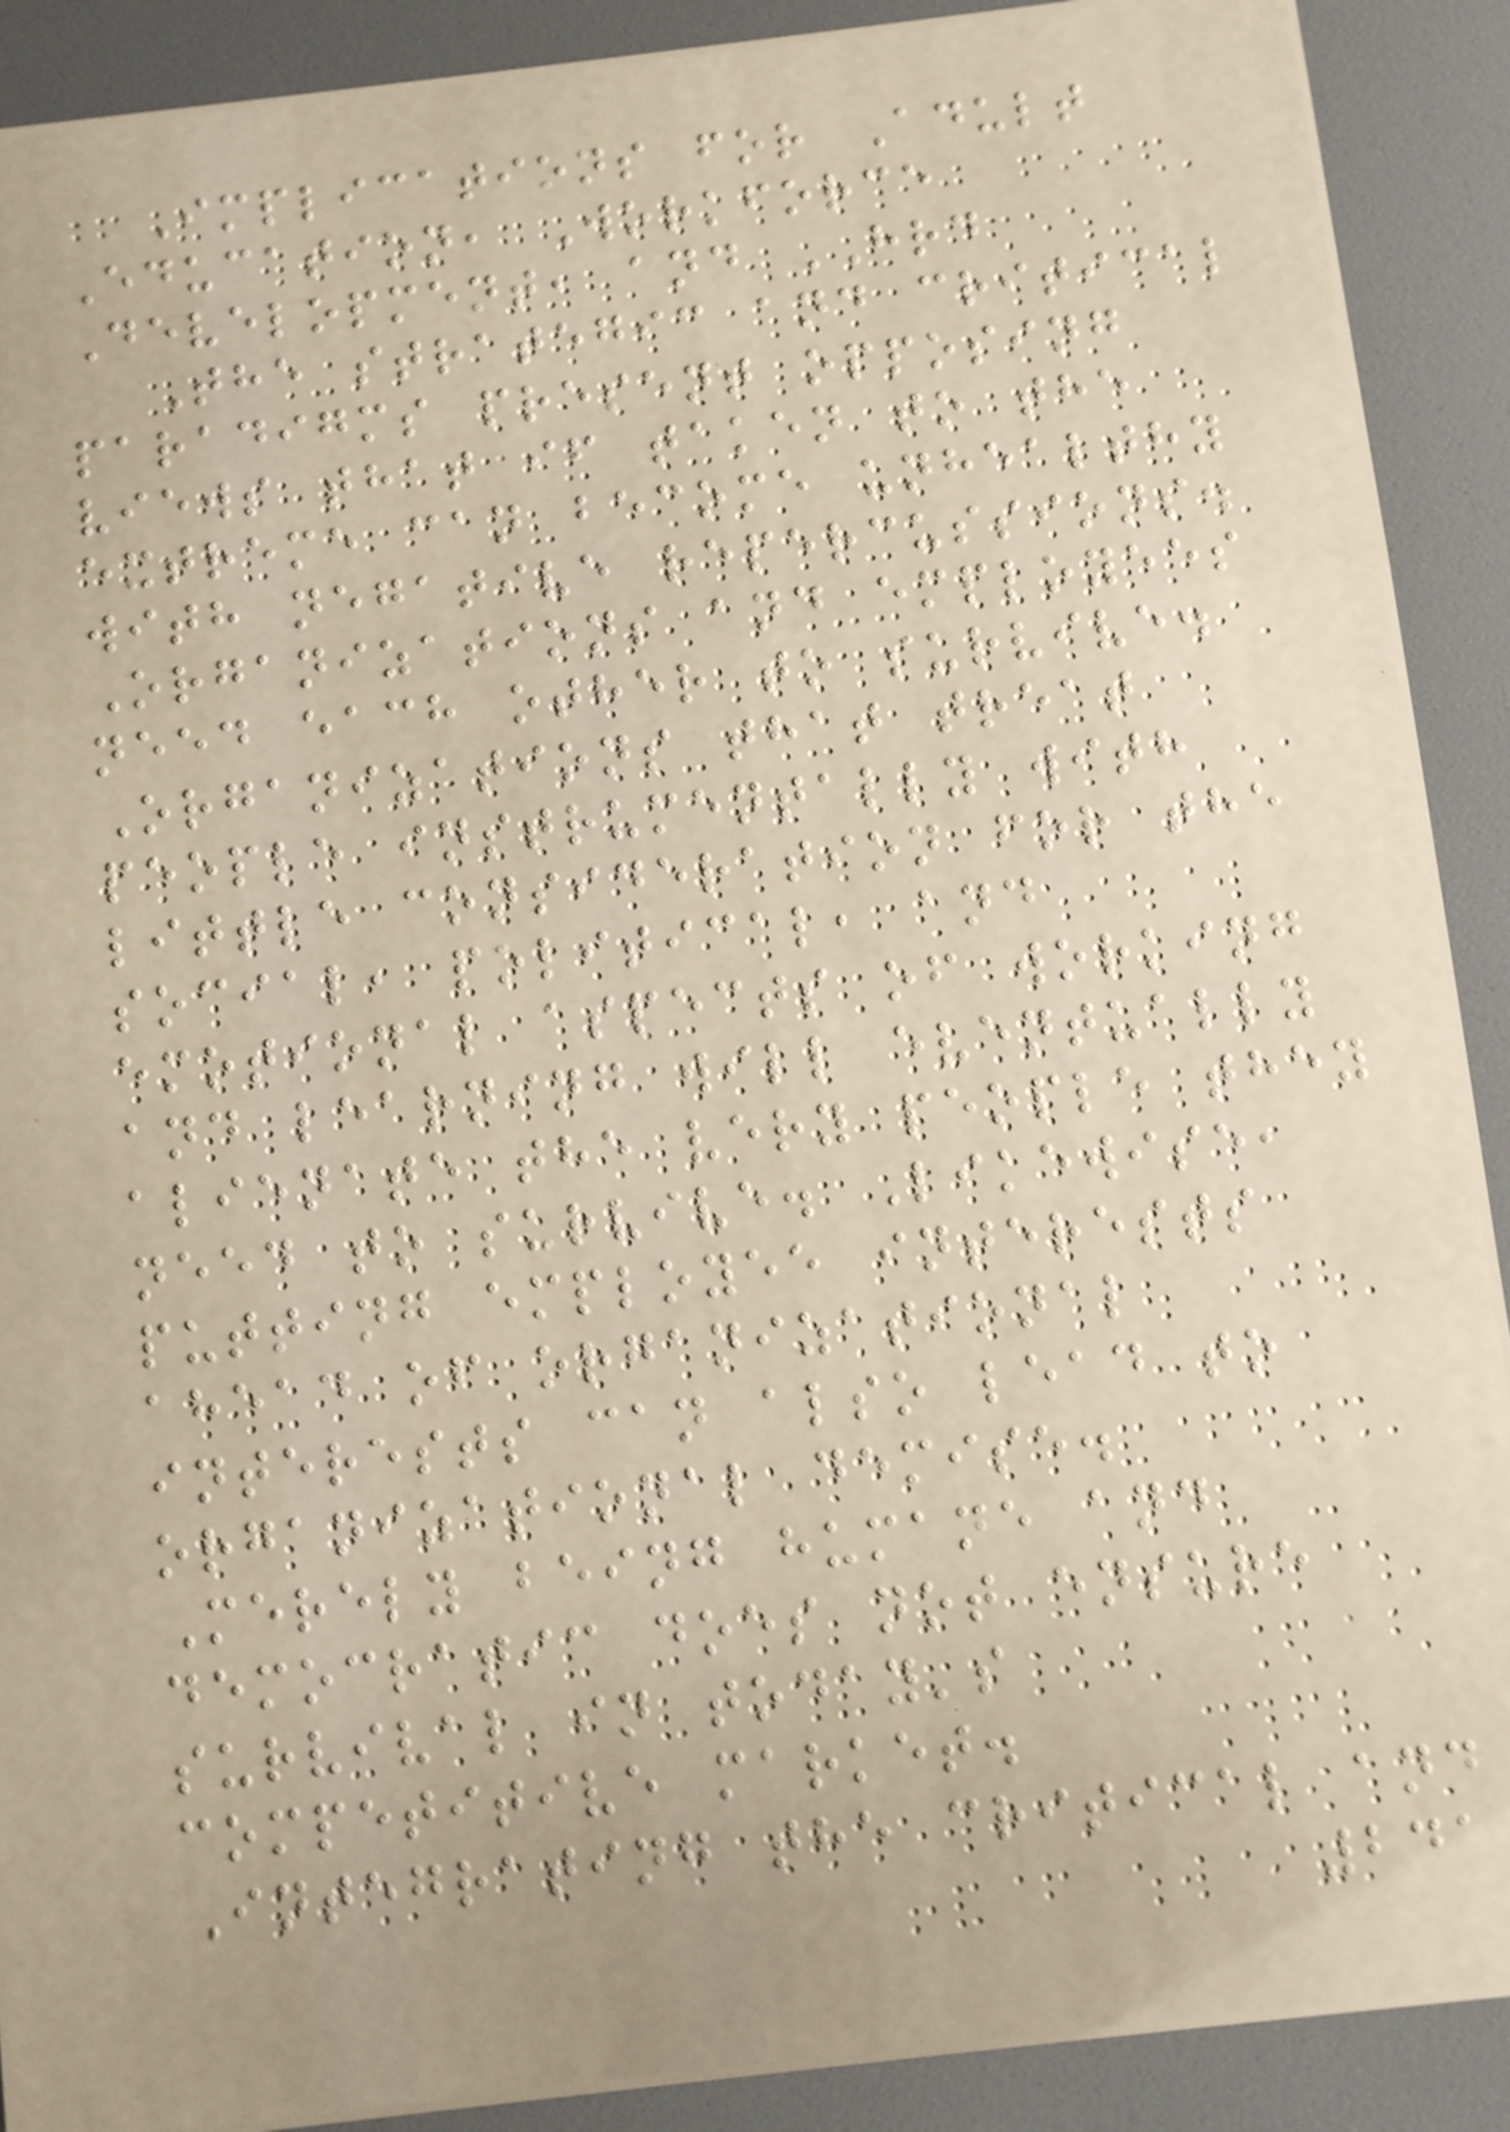Implications for Adult
Education, Workforce
Development, and HRD
The strategic and critical
paradigms present opposing
views that if taken to the
extreme can become unhealthy
with negative repercussions.
Organizations and employees
need each other to survive.
Organizations that treat
people instrumentally with
little consideration for the
social, political, and
emotional aspects of working
and learning will eventually
alienate the very people they
need to survive. Likewise,
putting employee interests
ahead of organizational
interests can also lead to
organizational demise.
Merely being humane and
democratic does not ensure
survival in today's
competitive market.
Integrating the critical and
241
